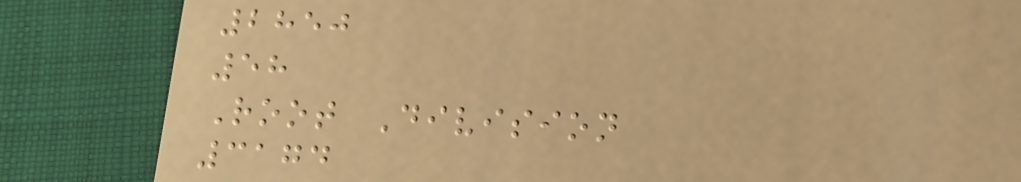2850
58
Root Division
3174
